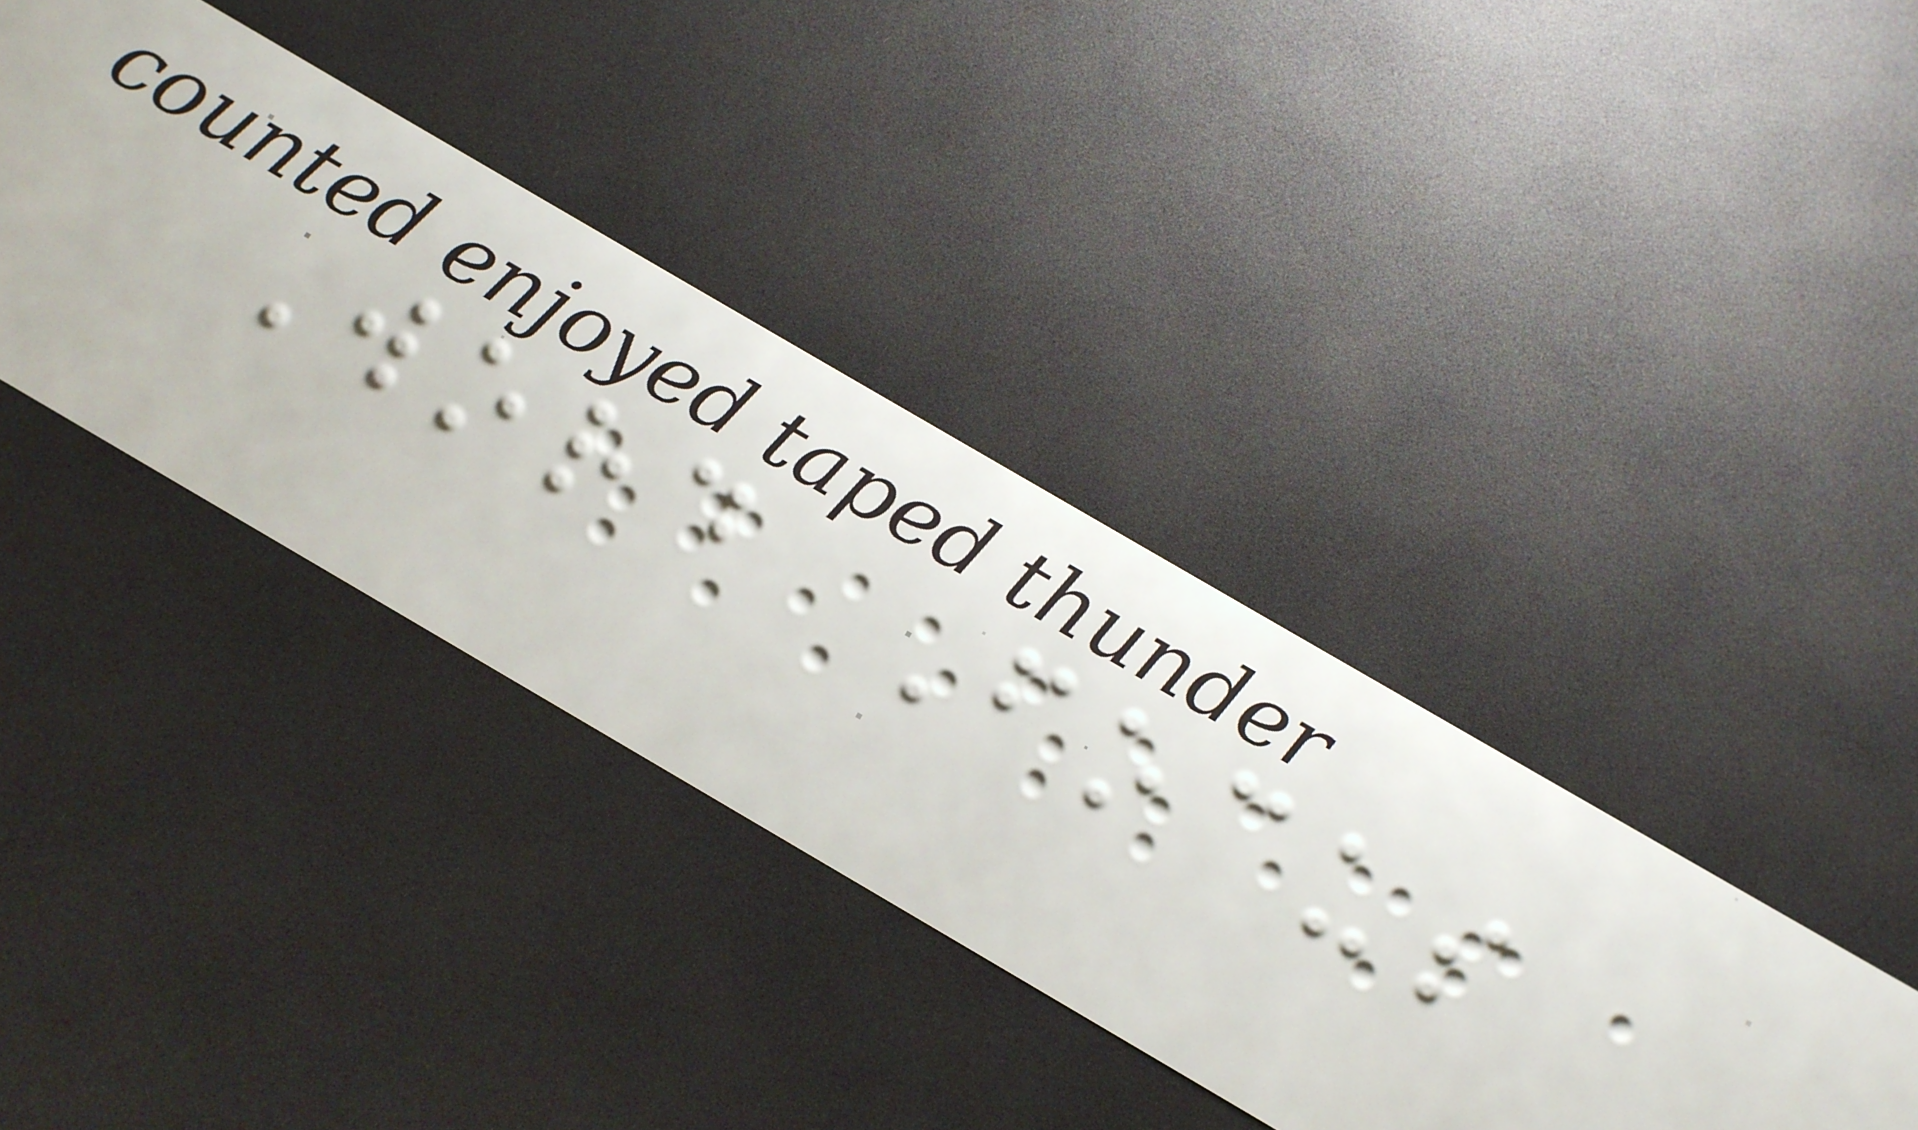Word Focus
